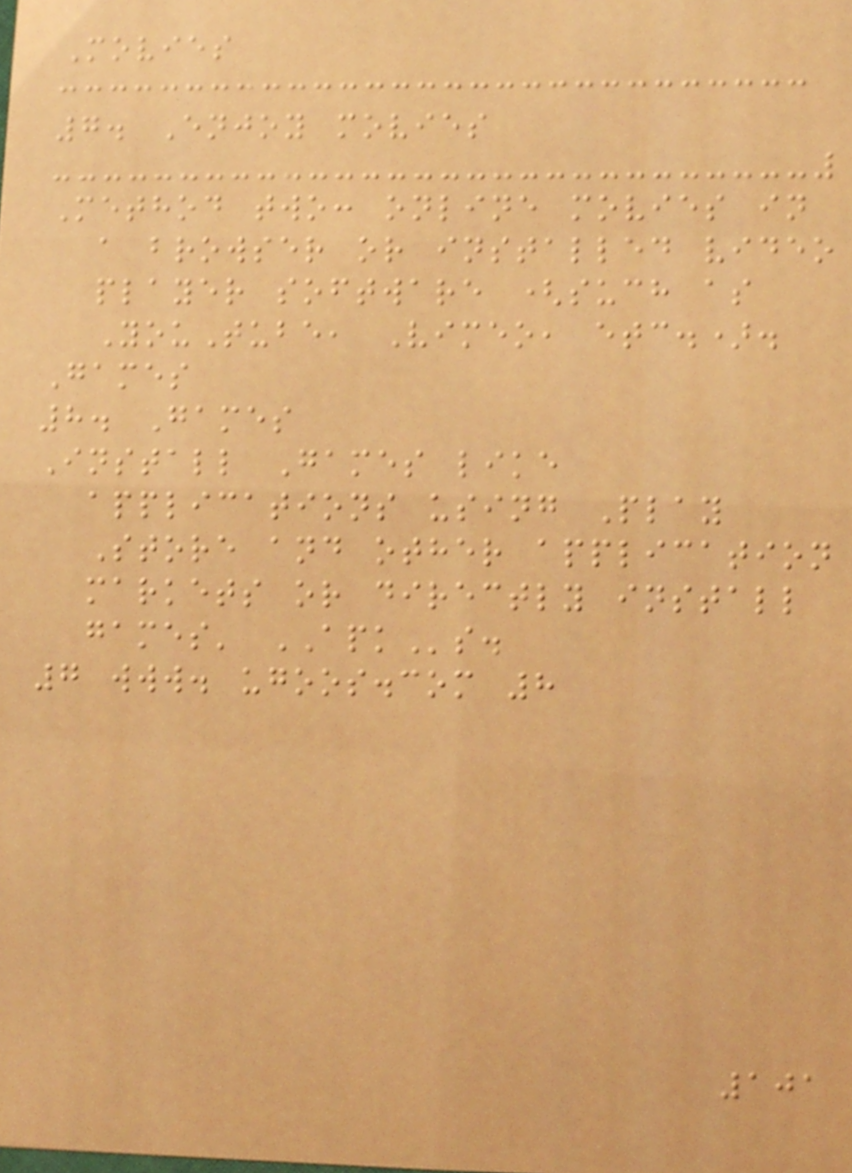Movies
7. Enjoy movies
Method two: online movies in
a browser or installed video
player software (such as
YouTube, Vimeo, etc.).
Games
8. Games
Install Games like
applications using Play
Store and other application
markets or directly install
games' APKs.
7 www. ugoos.com 8
101
